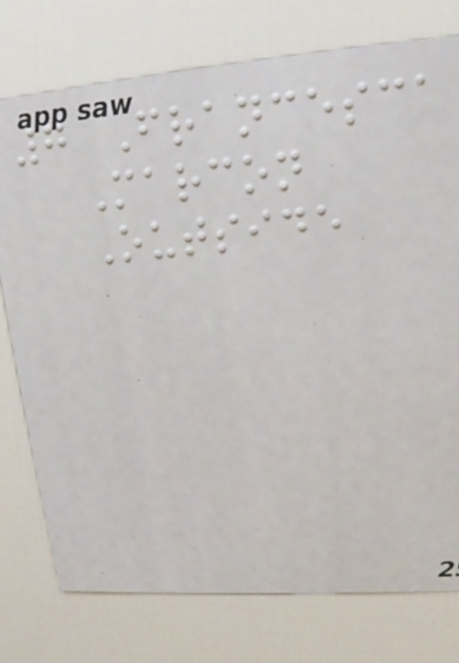7 Francesca
Marcon
Outside
